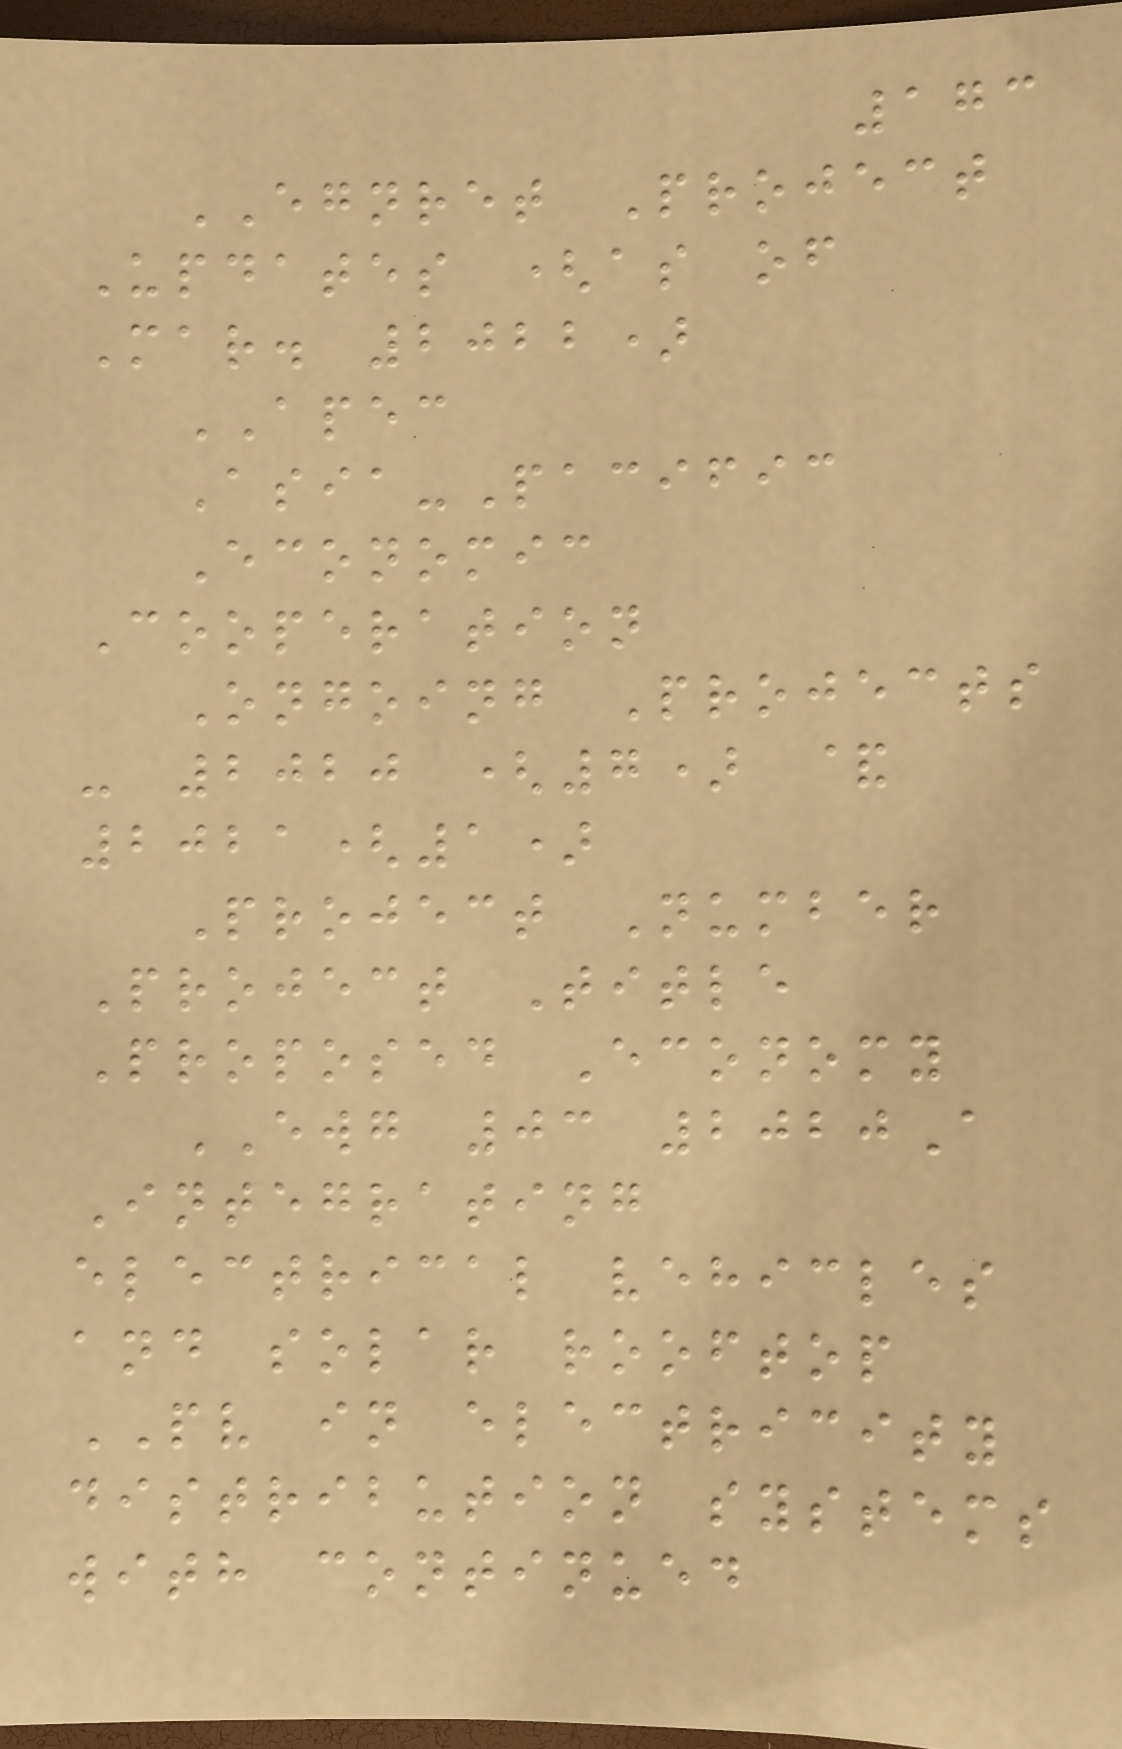173
EGNRET Project
Updates (as of
Mar. 2022)
APEC
Asia-Pacific
Economic
Cooperation
Ongoing Projects
- 2020 (7) &
2021(1)
Project Number
Project Title
Proposed Economy
EWG 03 2020A
Integrating
electrical vehicles
and solar rooftop
PV in electricity
distribution systems
with continued
